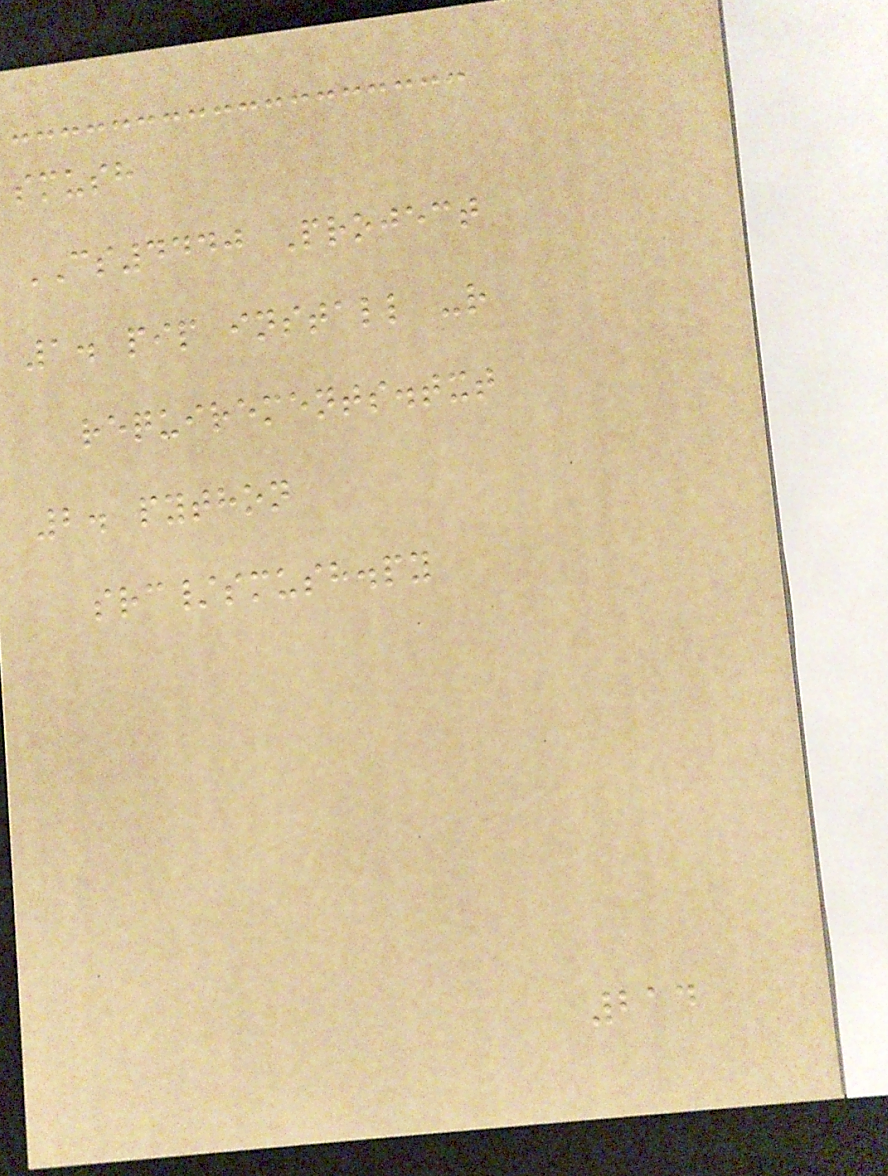smush
CS4440 Project
1. pip install -r
requirements.txt
2. python
src/smush.py
214
